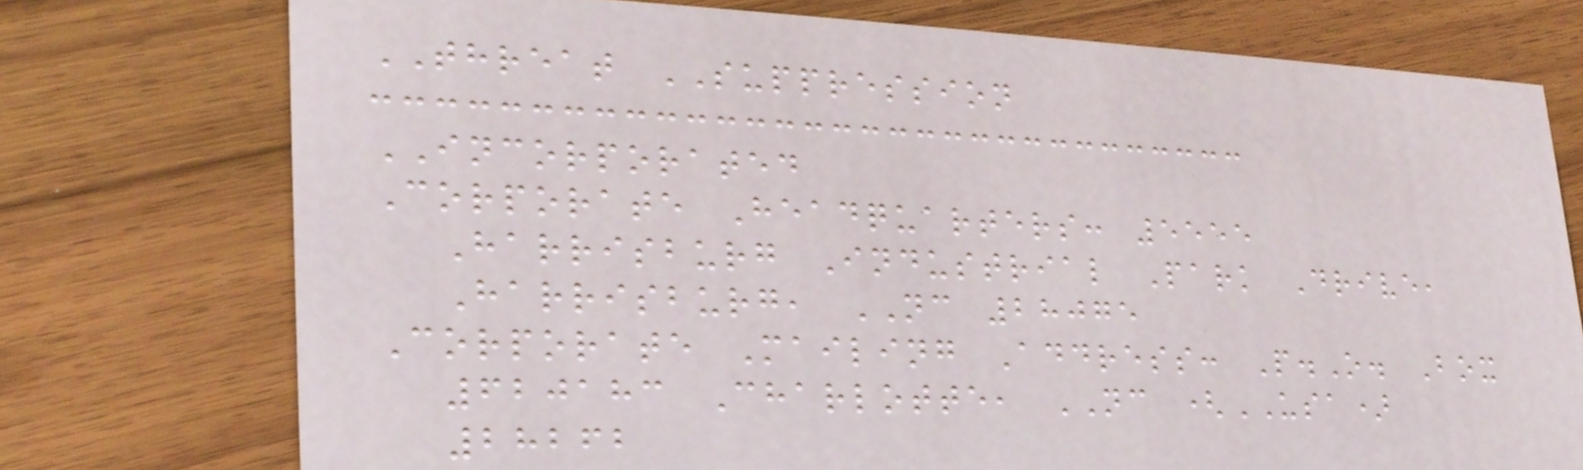THREAT SUPPRESSION
INCORPORATED
Corporate Headquarters: 5555
Harrisburg Industrial Park Drive,
Harrisburg, NC 28075
Corporate Mailing Address: P.O. Box
620183 Charlotte, NC (USA)
28262
